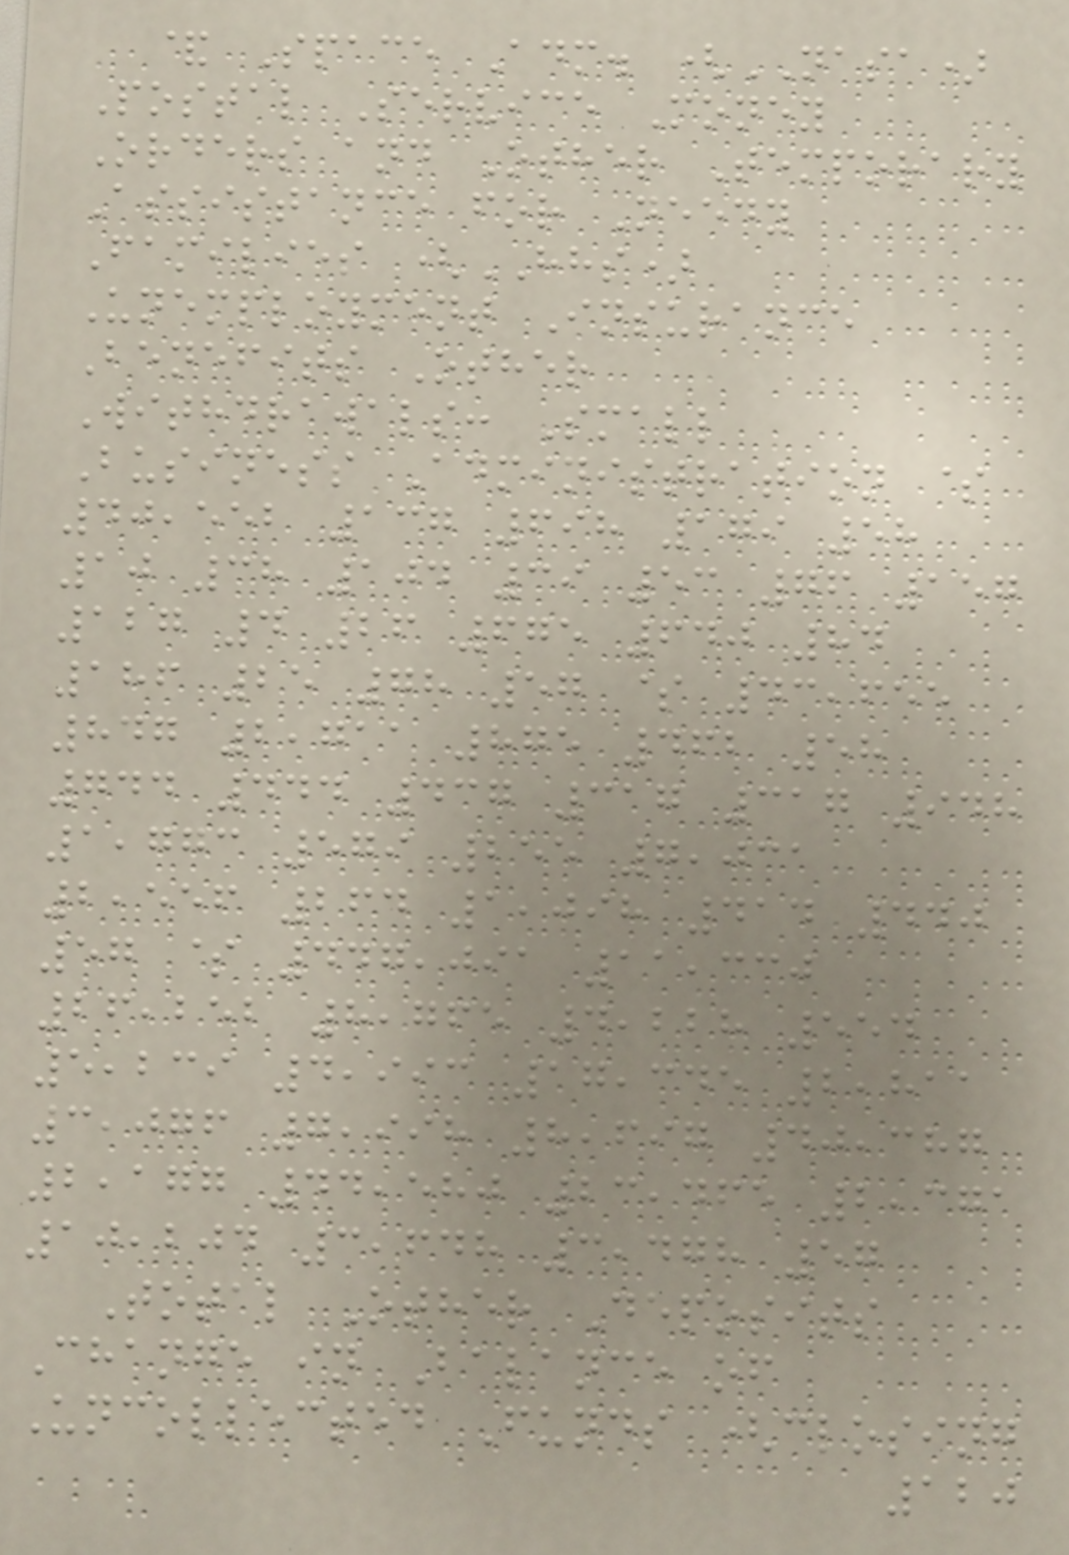& Space Adm. (NASA)
Postal Service Money
Orders and Other Temporary
Assistance for Needy
Families (HHS)
Unemployment Insurance
Benefits Other
Withdrawals: Small
Business Administration $
40,552 137 698 179 58
10 38 104 39 53 76 157
127 4 26 675 640 84
186 25 78 57 $ 43,655
847 2,711 875 462 58
744 444 437 317 317 948
1,773 579 255 7,031
2,556 264 1,098 414 440
57 $ 447,091 11,330
26,252 8,765 4,228 554
5,239 4,993 17,345 2,811
3,076 7,998 8,697 40,387
2,177 44,580 23,465 2,371
10,204 3,648 3,478 57
Total Other Deposits
Change in Balance of
Uncollected Funds (closing
120
